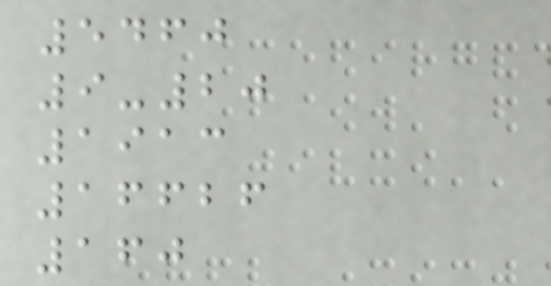5460
9-20
1913
16626
160
